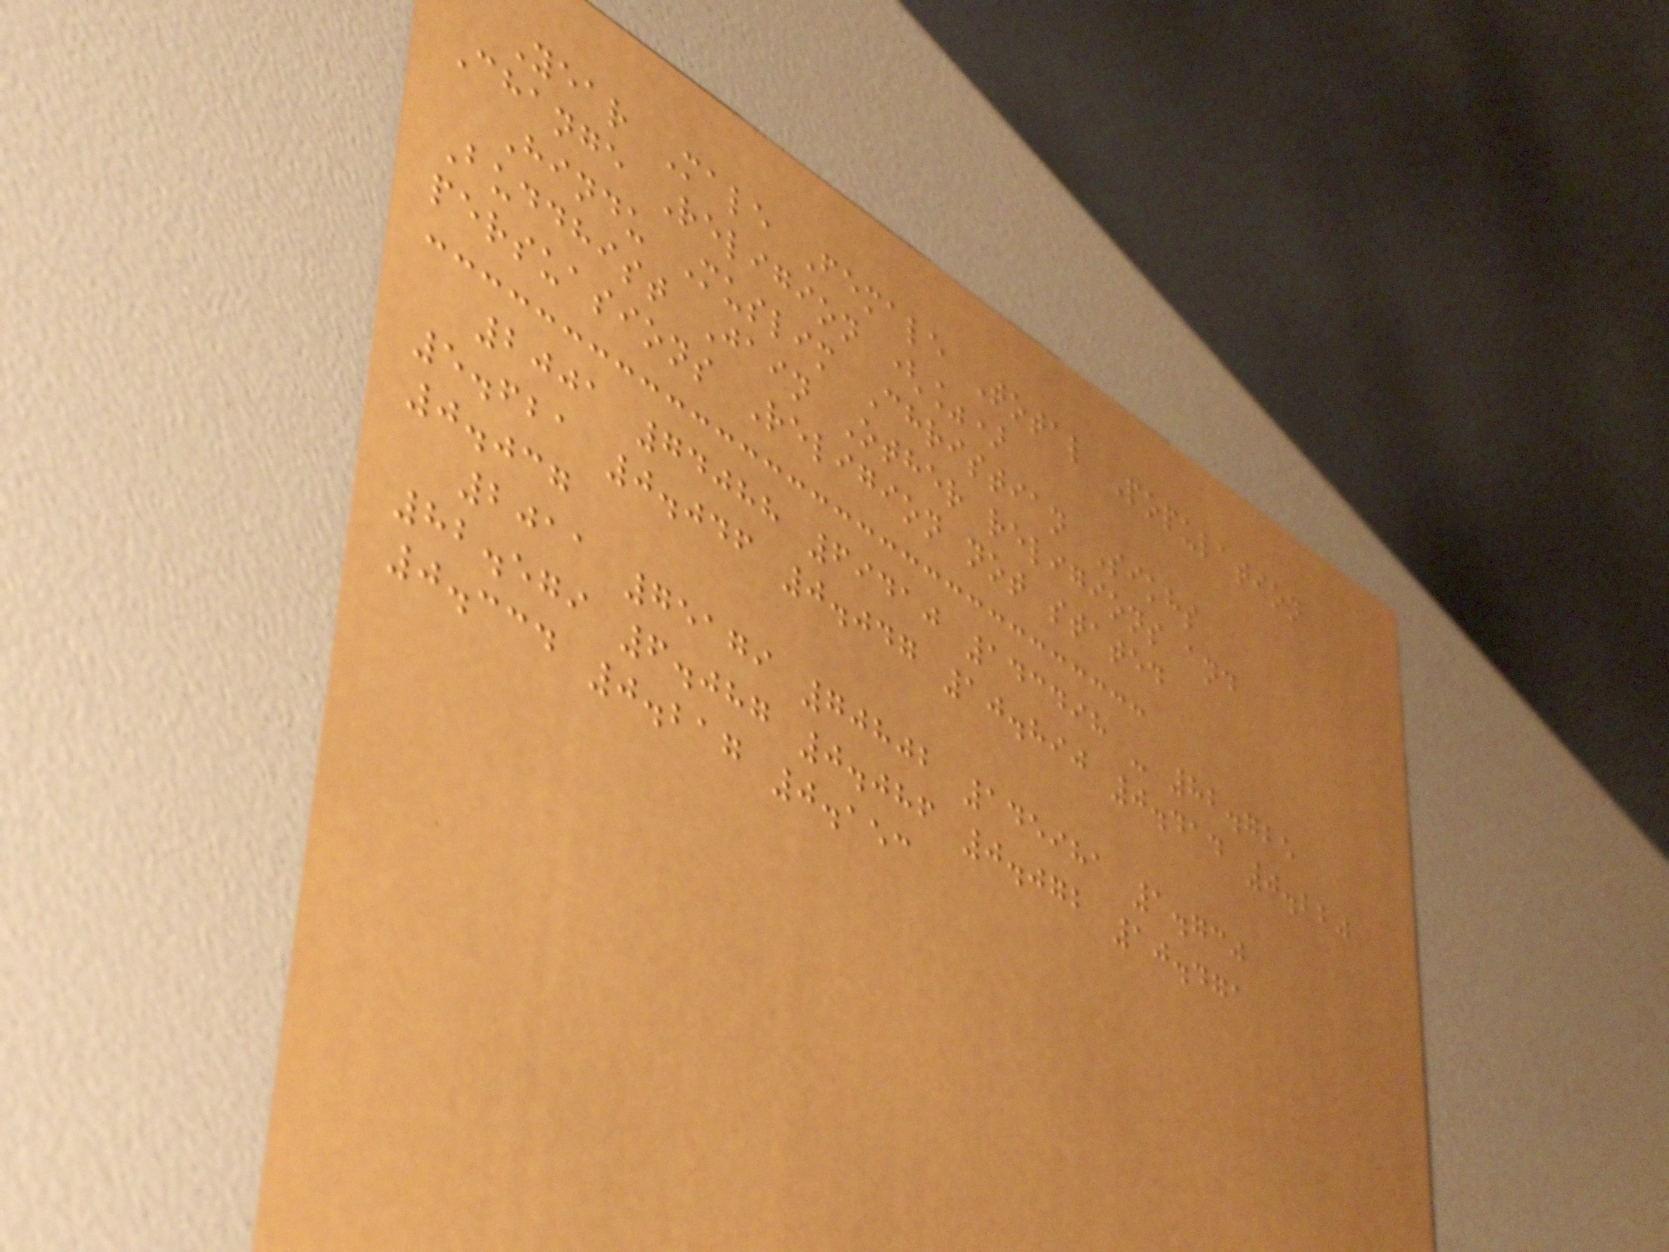Year Male Female Total Population
Change Religion (%)
Hindu Muslim Christian Sikhs
Buddhist Jain Other religions and
persuasions Religion not stated
2001 74088 69410 143498 - 82.725
5.621 0.046 0.047 10.890 0.414 0.220
0.037
2011 75179 70802 145981 1.730
82.579 6.087 0.086 0.072 10.471
0.334 0.217 0.153
